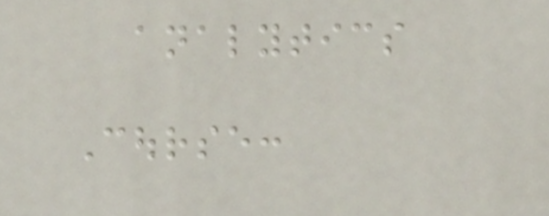analytics
Course:
